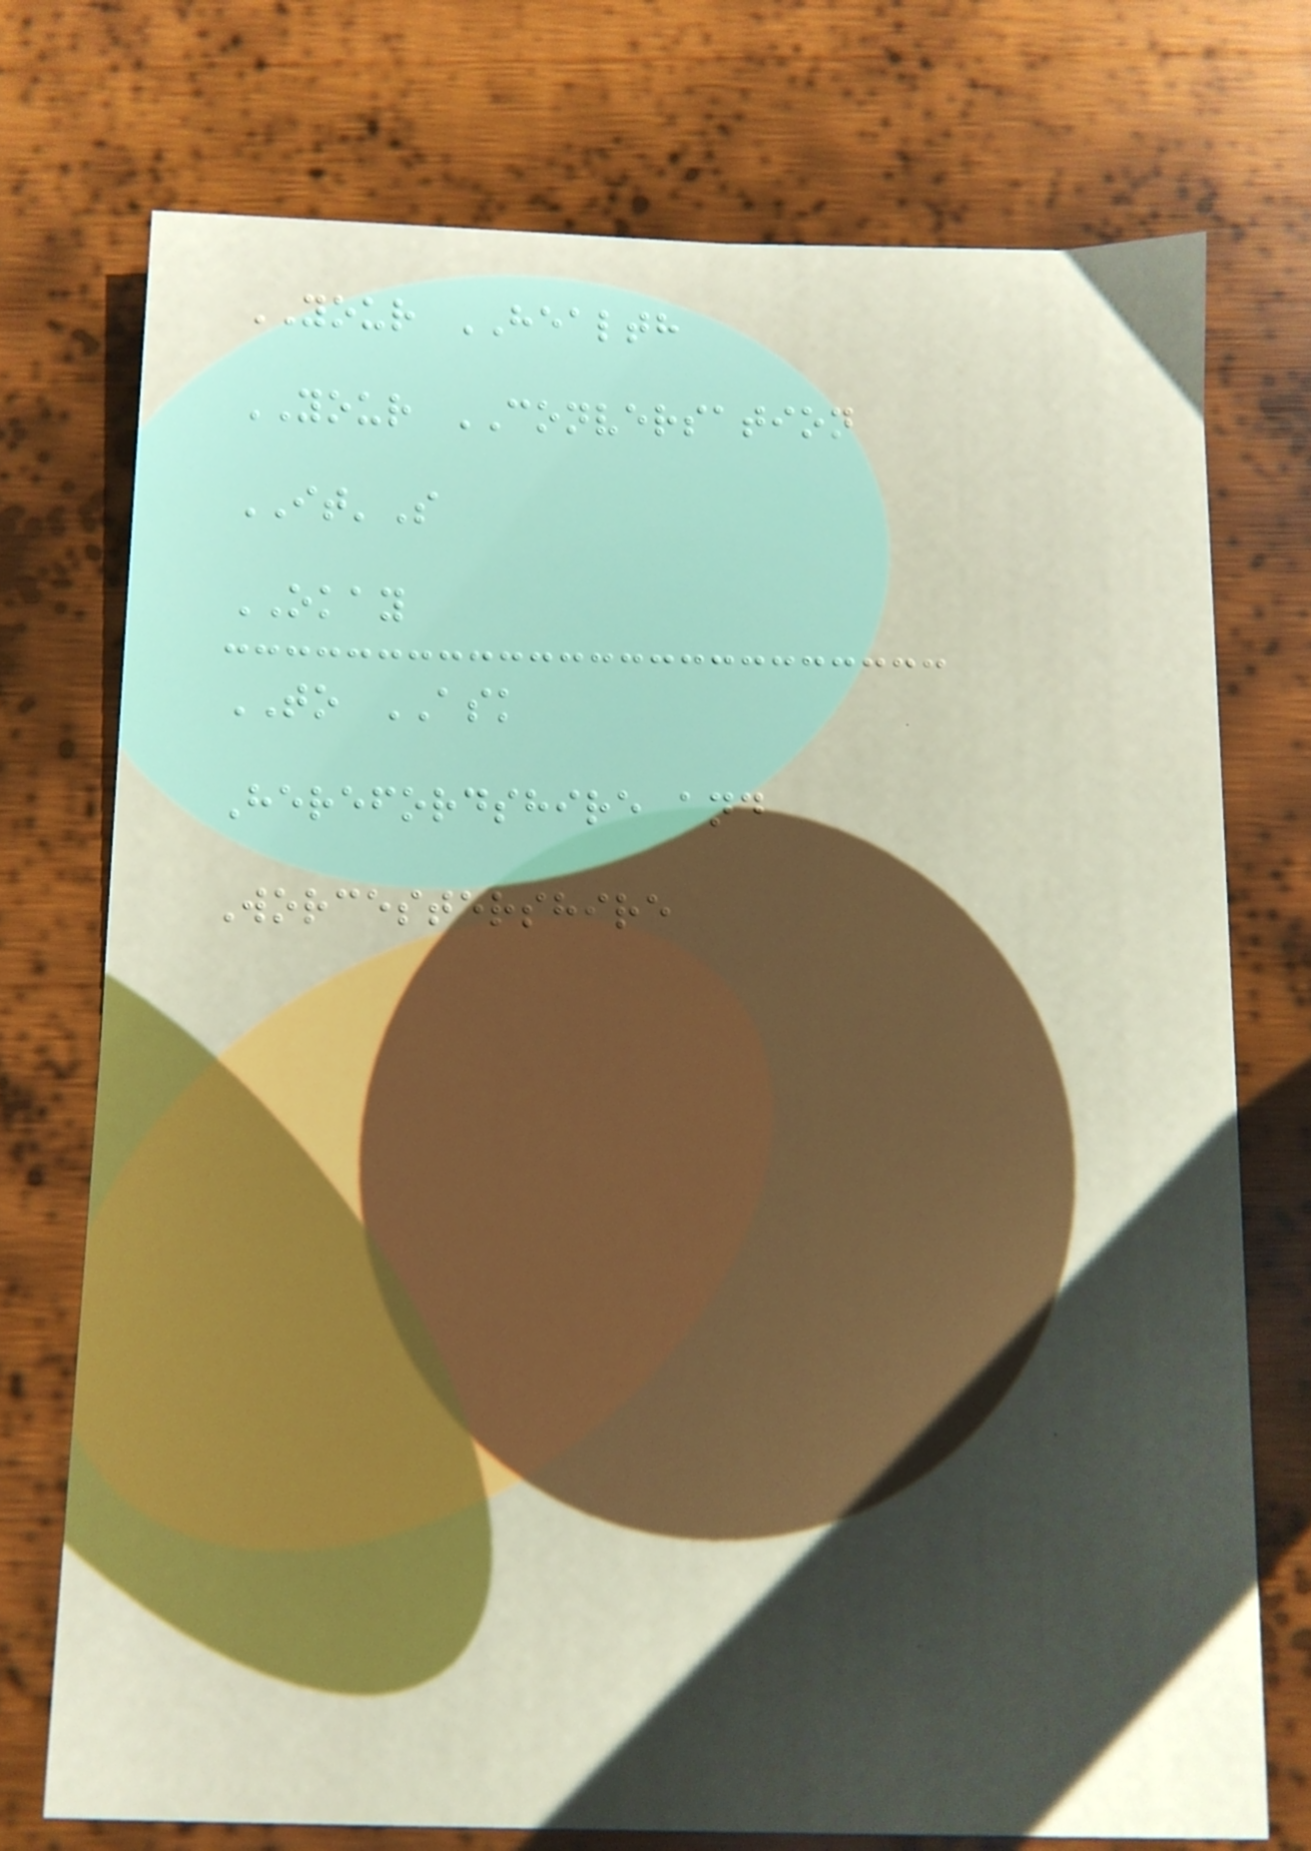YOUR HEALTH
YOUR CONVERSATION
IT'S
OKAY
TO ASK
Herefordshire and
Worcestershire
